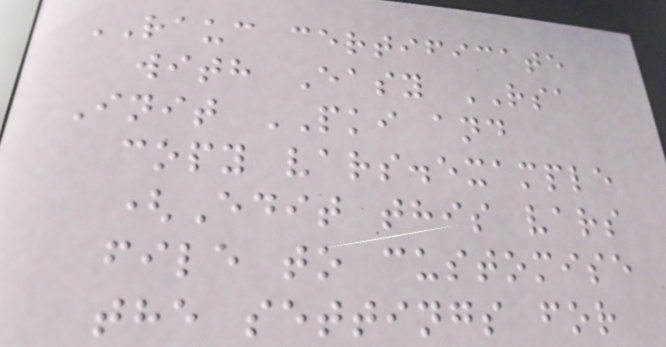RAUC certificate
with Easy RSA
Init PKI and
copy vars.example
(Edit this vars
file to customise
the settings for
